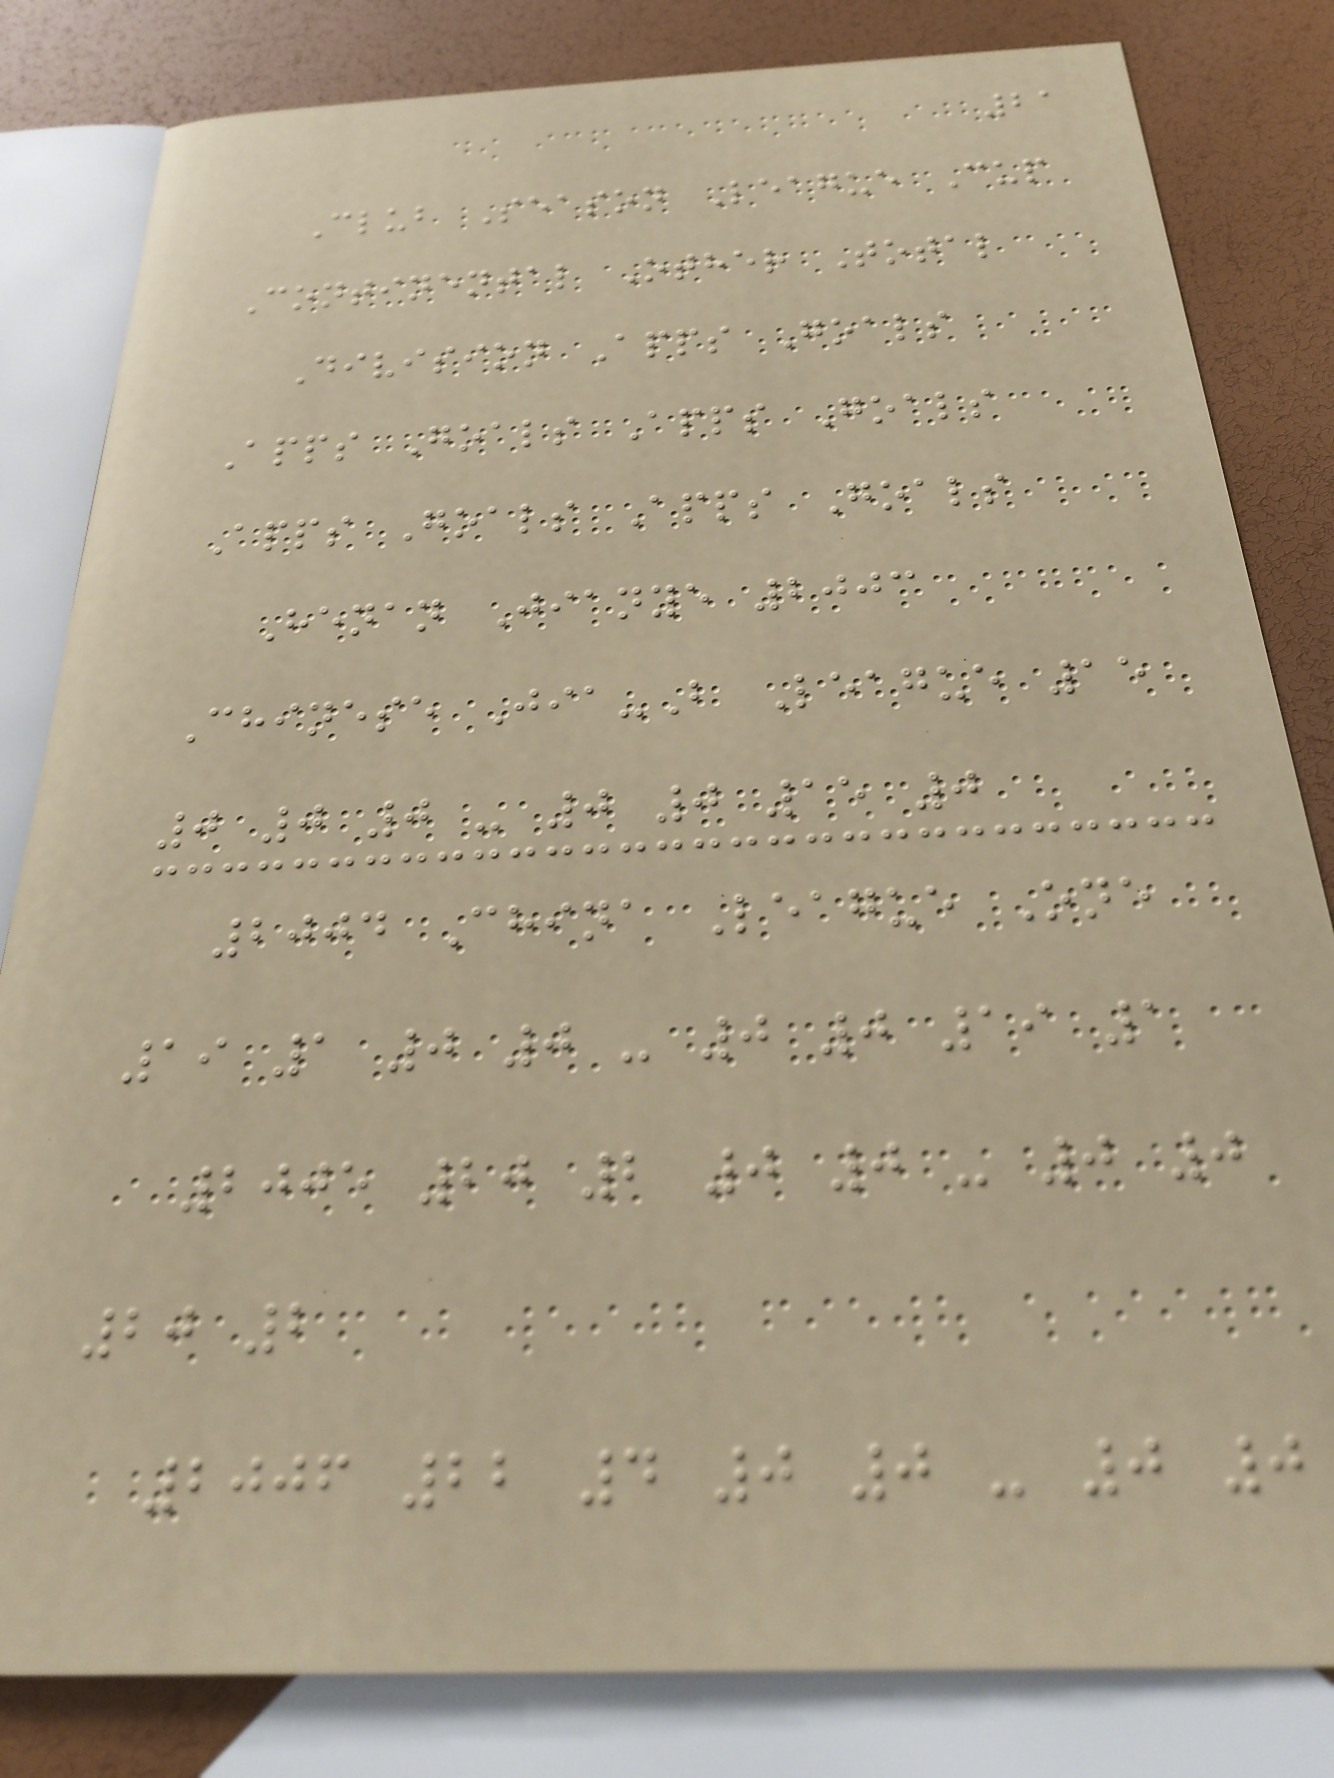21
Club Season League Cup
Continental Other Total
Division Apps Goals
Apps Goals Apps Goals
Apps Goals Apps Goals
Henan Jianye 2003
Chinese Jia-B League 15
0 0 0 - 0 0 15 0
2004 China League One
19 1 0 0 - 0 0 19 1
2005 20 2 0 0 - 0 0
20 2
2006 22 4 0 0 - 0 0
